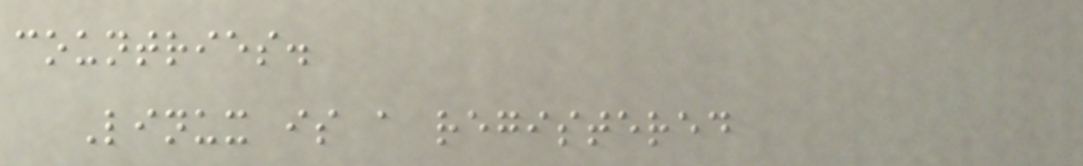countries.
Linux is a registered
